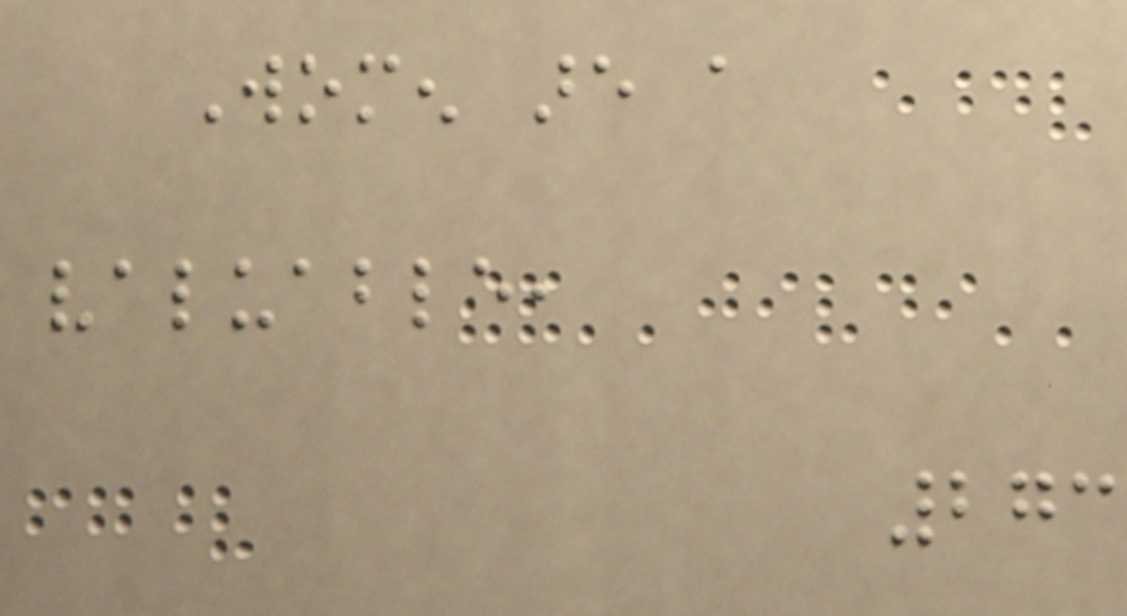Women are a
valuable,
273
